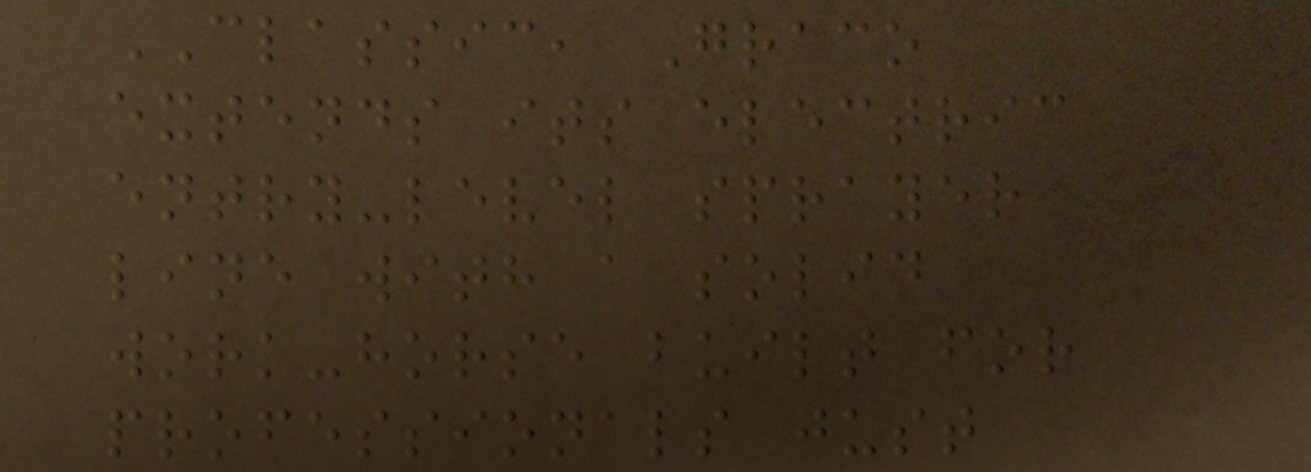CLASSIC, Graco
extends its electric
entry-level sprayer
line with a solid
work-horse built for
professionals just
